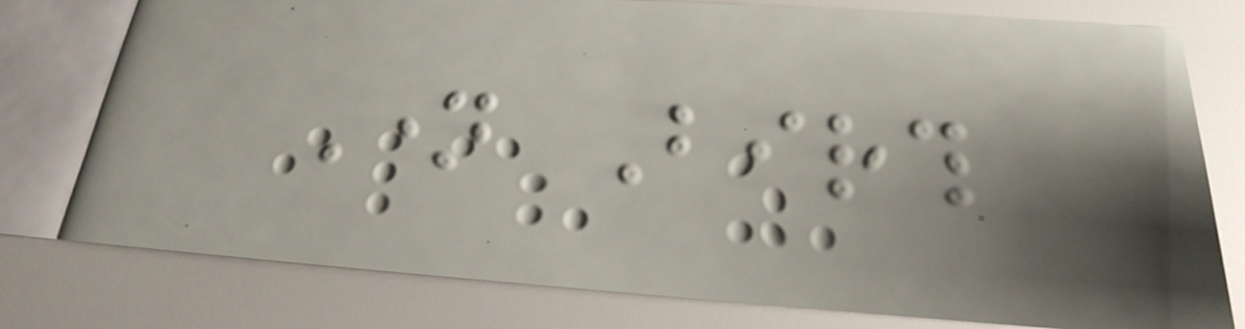Name Birth
